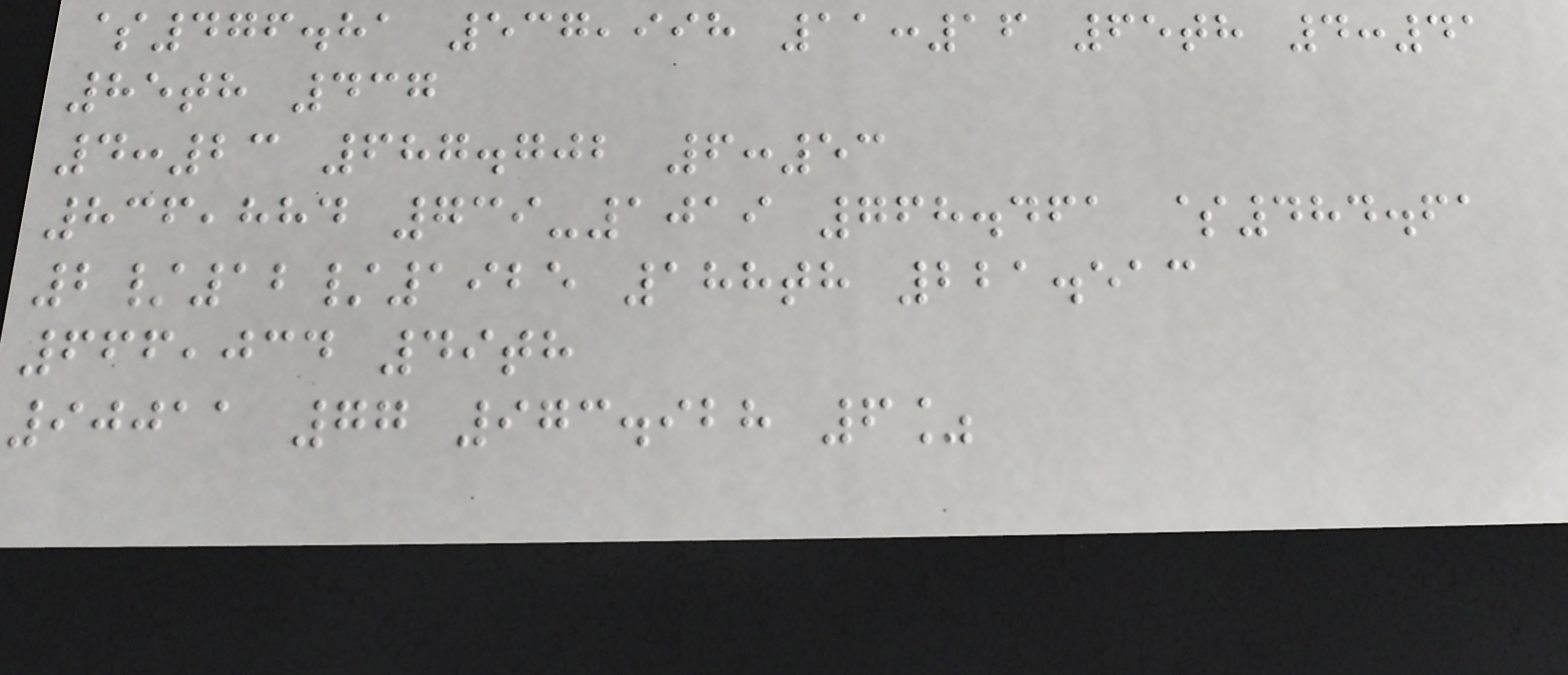$476.81 537,998 11:16 65th 4:41
85th 437
4:23 687.702 6:53
836,884 739-1019 768.461 $484.61
2/12/1925 188th 221.513
666,034 49th
90011 77 973.928 6%
